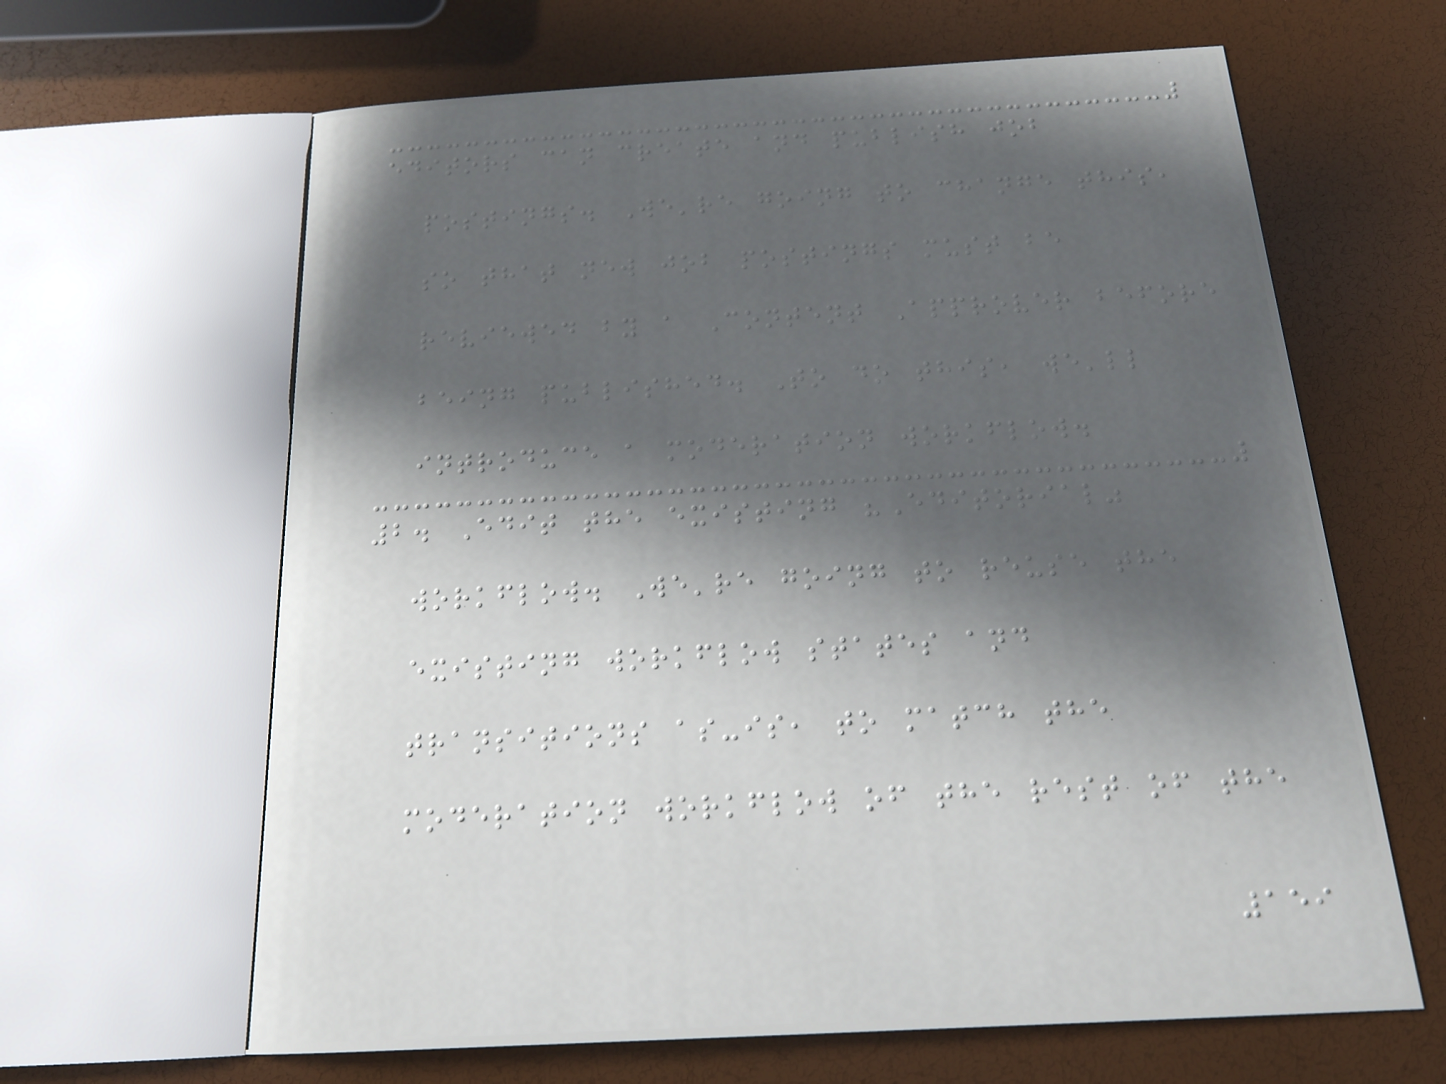editors can create and publish job
postings. We're going to change this,
so that new job postings must be
reviewed by a Content Approver before
being published. To do this, we'll
introduce a moderation workflow.
2. Edit the existing "Editorial"
workflow. We're going to reuse the
existing workflow states and
transitions as-is, to match the
moderation workflow of the rest of the
159
